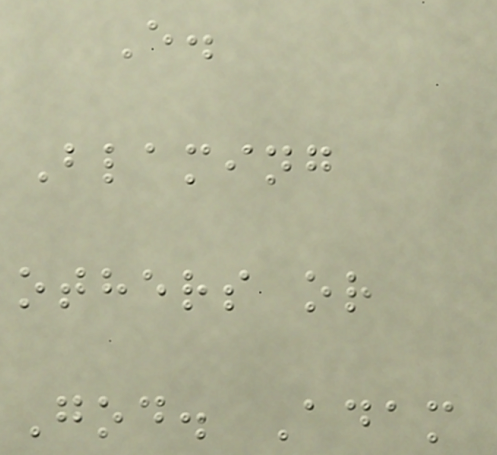E.
Blaming
others or
God. Adam
